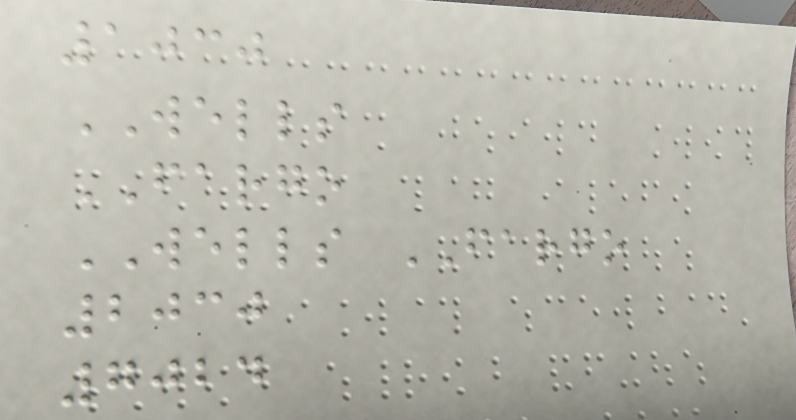1030
WELLS
FARGO
WELLS FARGO
2030
7024
